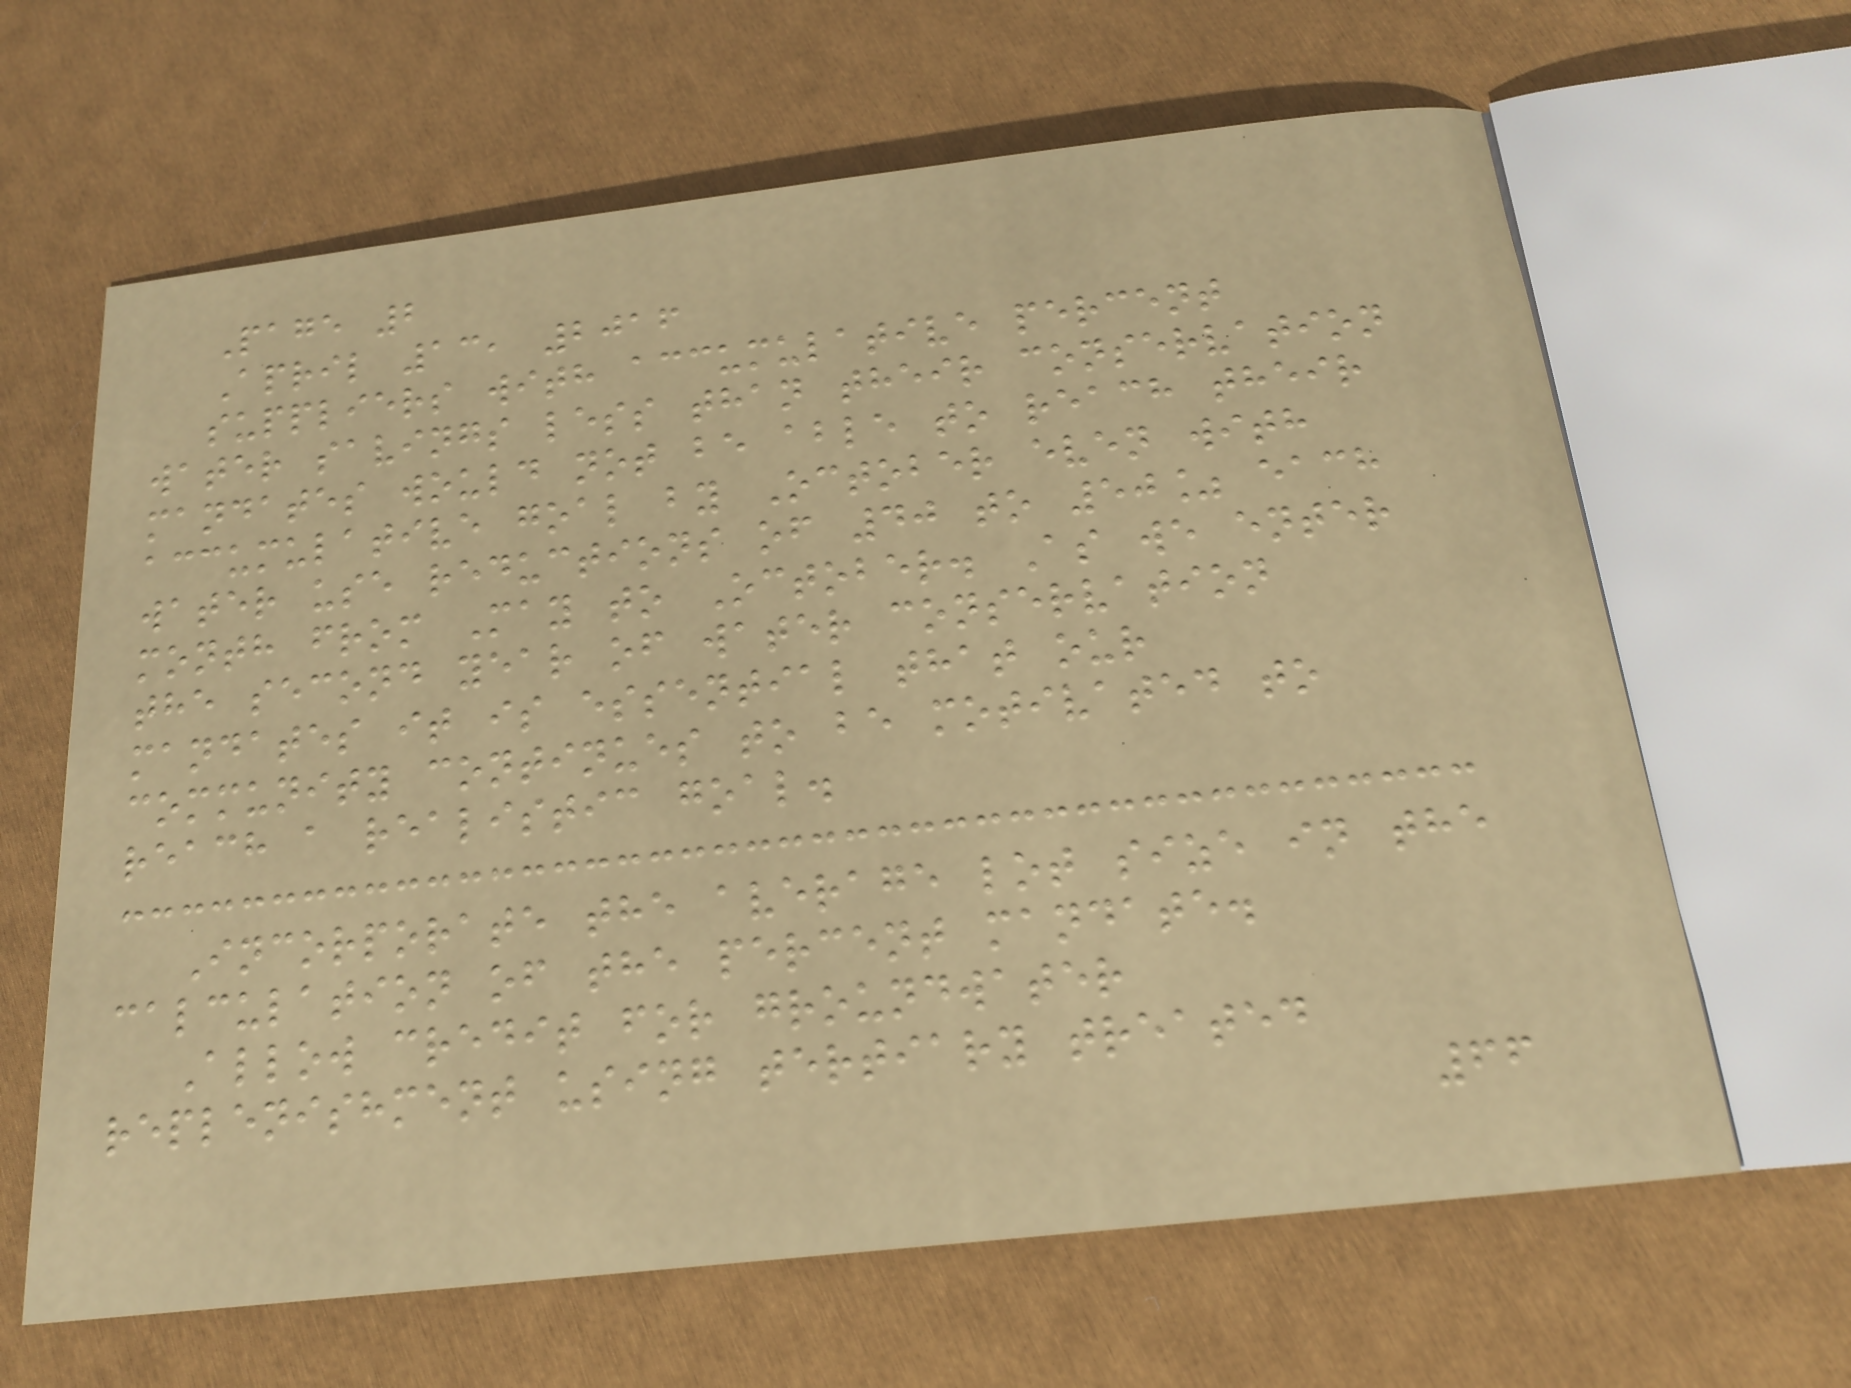Page 2
April 13, 2016
suppliers with accumulative percent
water savings less than their conservation
mandates would not be able to reach their
accumulative goal by October even with
water use reductions of 40 to 50% each
month from May to October. As we enter
the second year of water conservation
mandates it is essential that our
community continues to be motivated to
reach a realistic goal.
Incorporate the average lot size in the
calculation of the percent mandate.
Allow credit for groundwater
replenishment using tertiary treated
66
